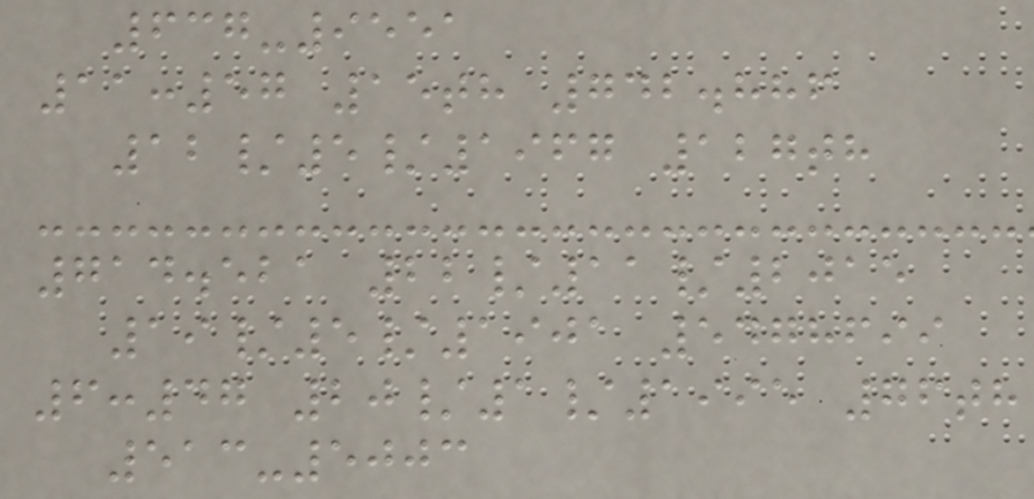637-9551
11:57 15th 742.886
12/5/1967 127th
714.521 22/11/2015
19/5/1901 5478699
6:47 20/1/1995 76th
513-5003
